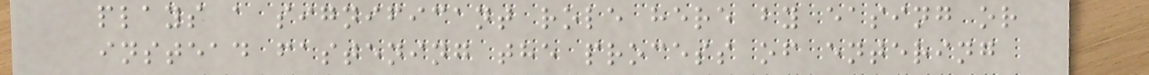plays a significant role here by easing or
instead fastening the process of entering
